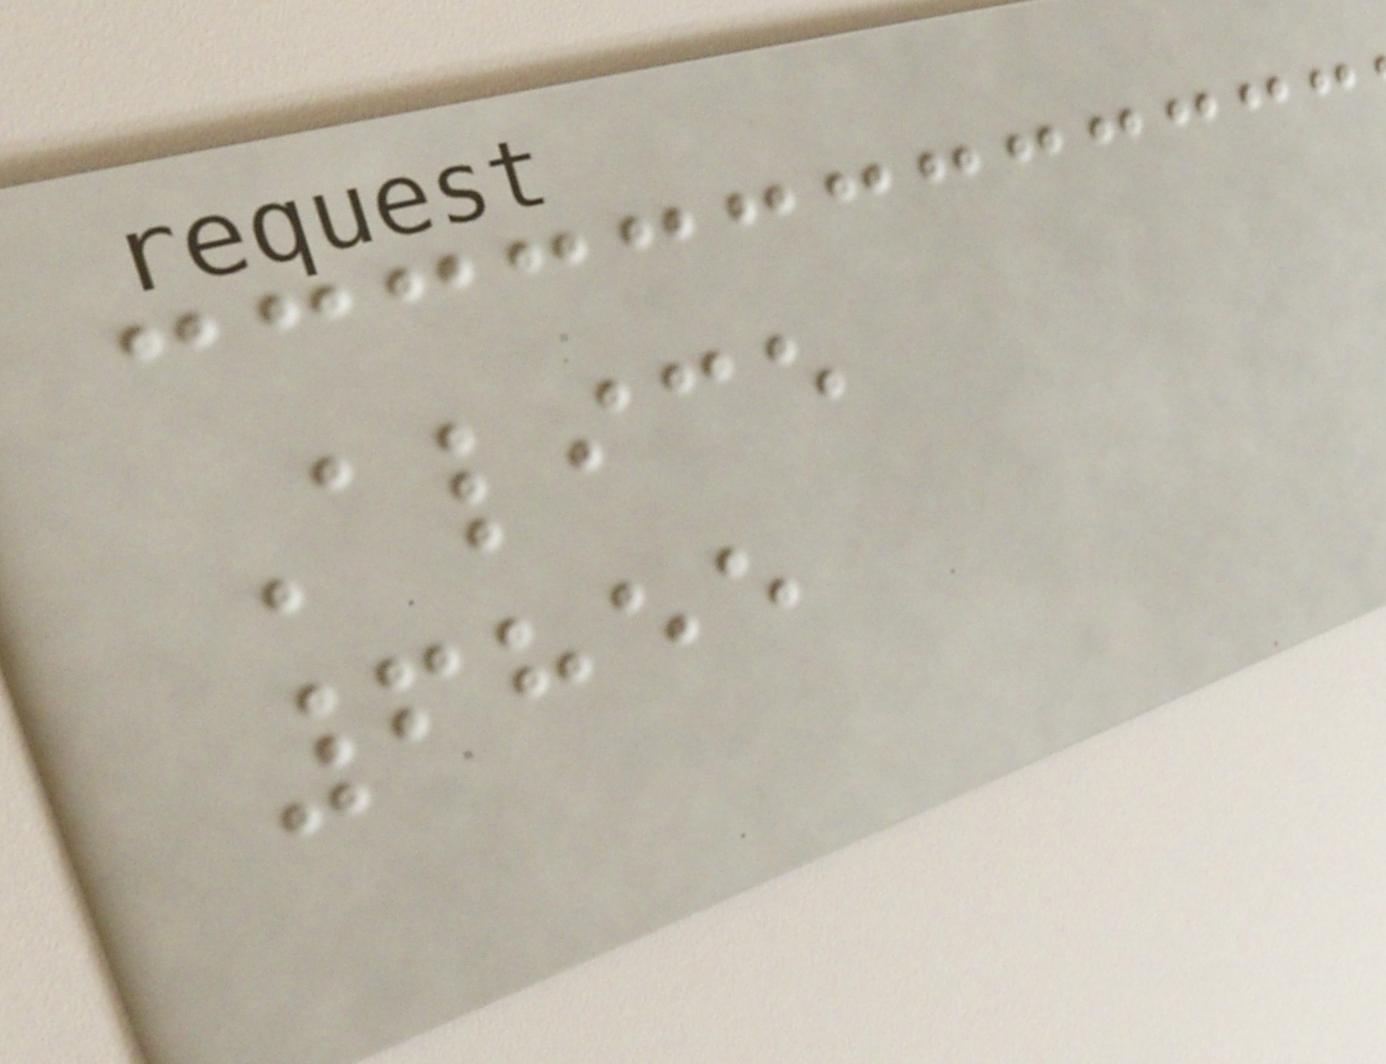Alice
6855
